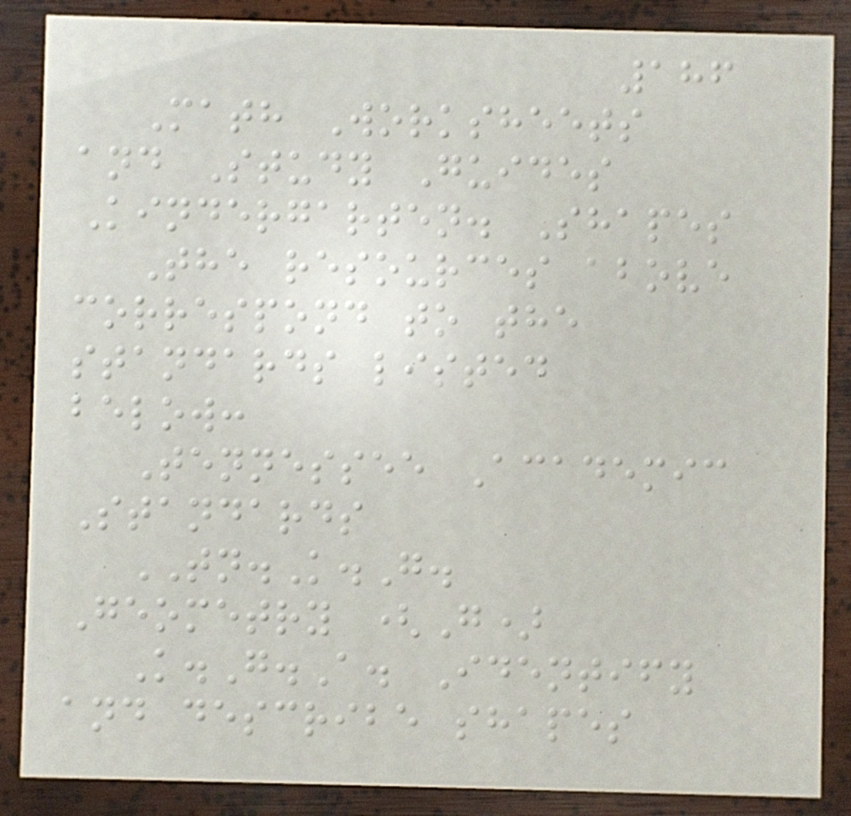186
Math Worksheets
and Study Guides
Kindergarten. Shapes
The resources above
correspond to the
standards listed
below:
Tennessee Academic
Standards
TN.K.G.
Geometry (G)
K.G.A. Identify
and describe shapes
